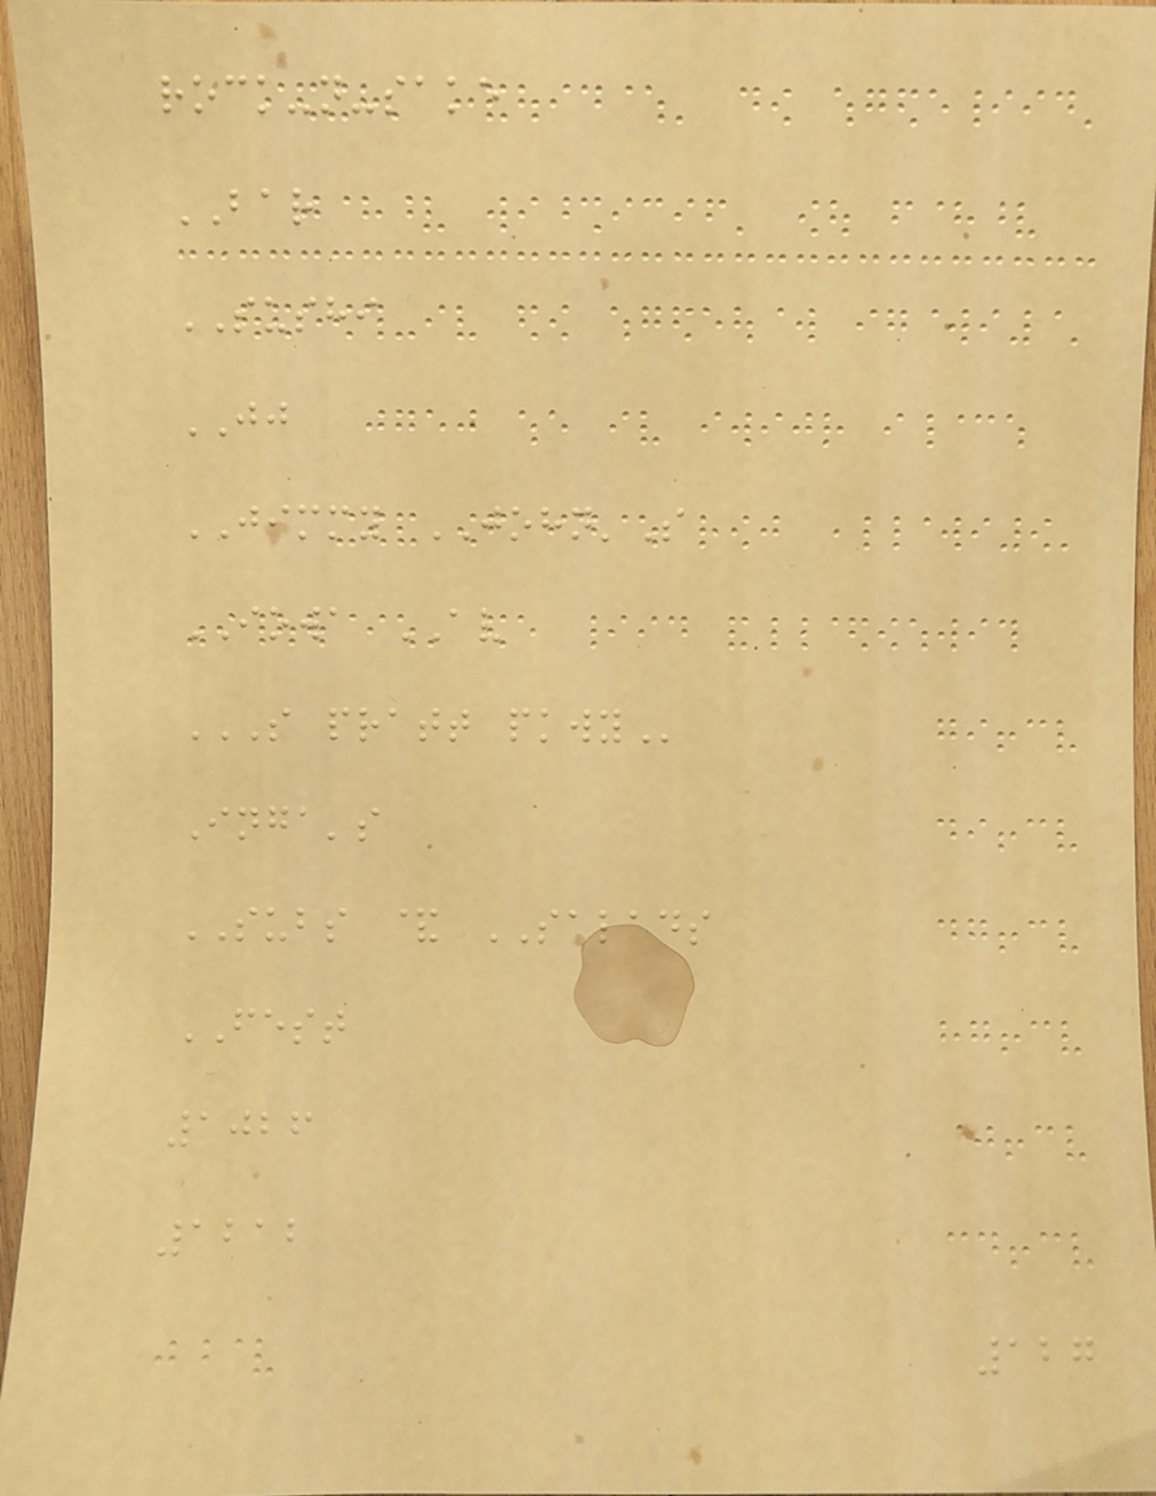rock-n-sake
BAR
SUSHI
JJ
JIMMY JOHN'S
IOWA AV
S PRATT PKWY
Inga's
SUBS & SALADS
FEST
1026
1212
127
